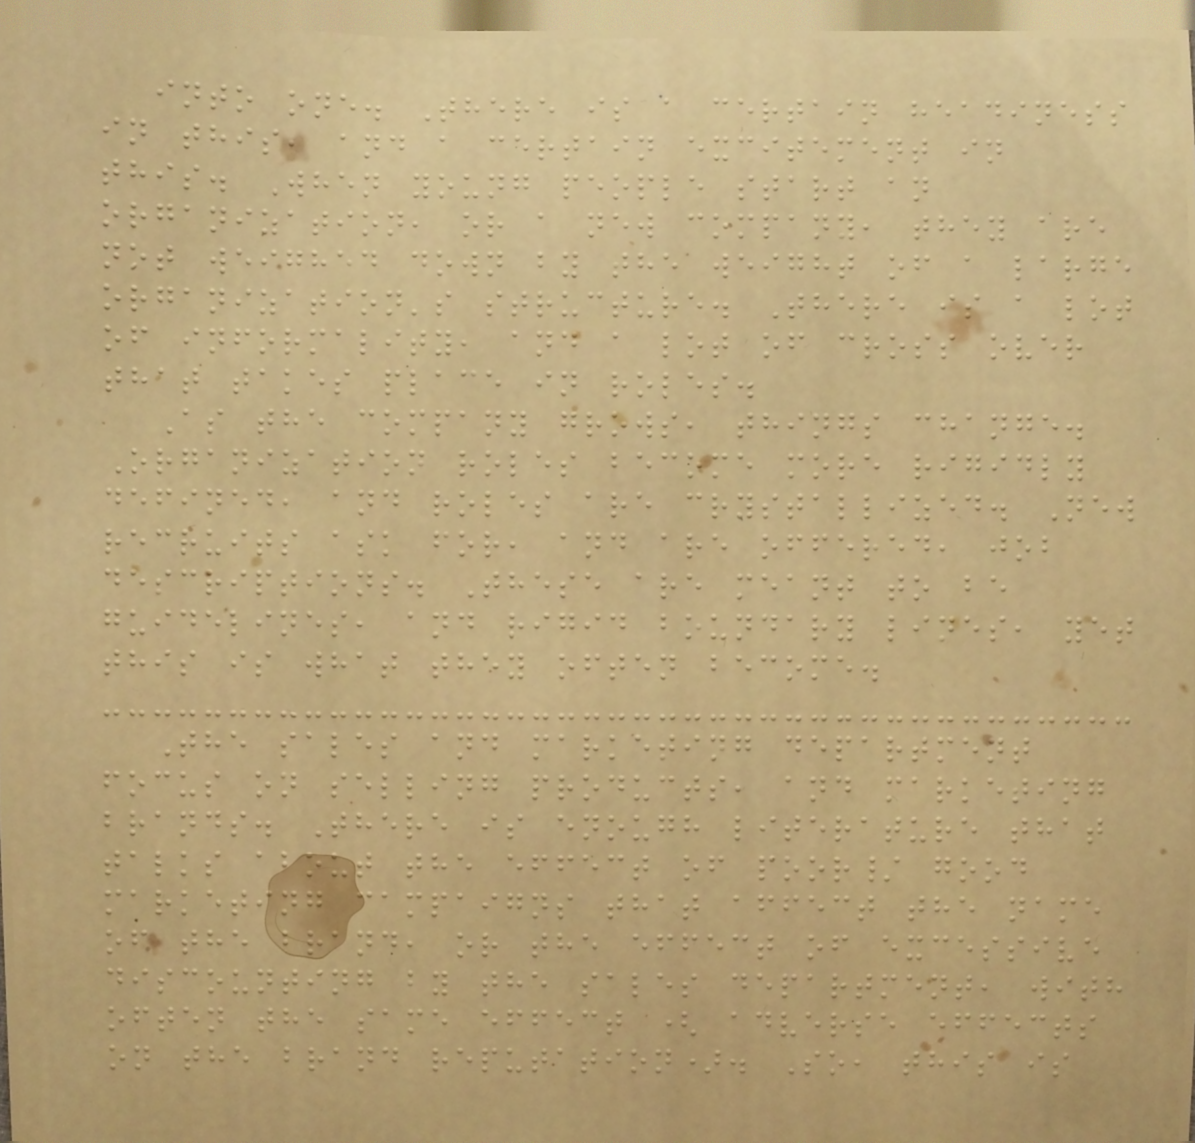into one. There is a certain headiness
in this, and a certain excitement in
this. When young people start an
organization, or a new company, they are
not weighed down by the weight of a large
organization's structure. There is a lot
of informality, and a lot of cross over
that takes place in roles.
As the company grows, things change.
Organization roles become more rigidly
defined, and roles are crystallized. New
recruits ask for, and are offered, job
descriptions. These are meant to be
guidelines, and rigid boundary lines, yet
this is what they often become.
The sales and marketing department
focus on selling products, and marketing
brands. There is enough literature that
talks about the effect of poor/ good
marketing campaigns that affect the name
of the brand, or the effect of excessive
discounting by the sales department, with
often the same effect ( adverse effects
on the brand reputation). So, this is
